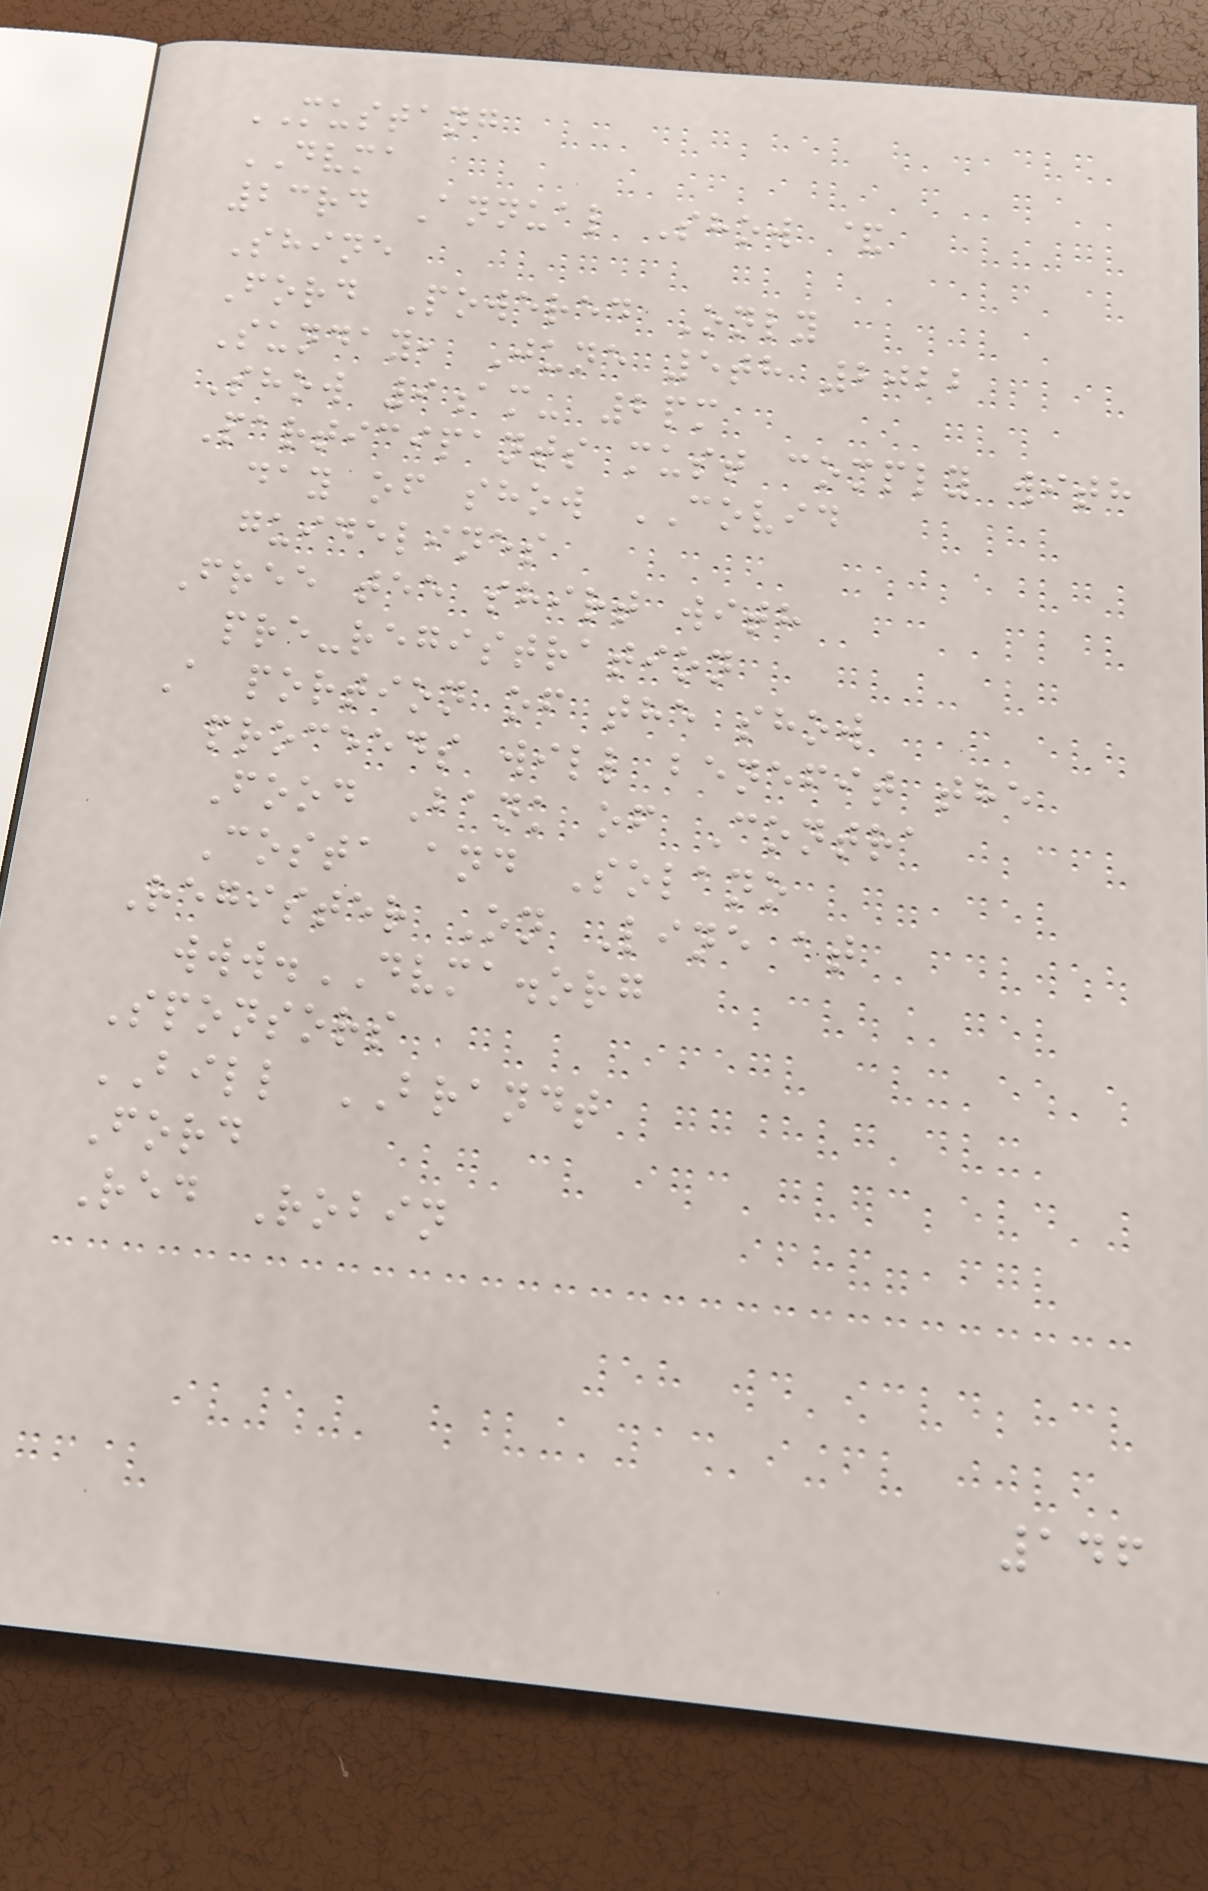MUSTANG
DVMA
23rd Annual Show &
Shine
Ford Powered Only
Sunday, June 5th 2022
Show 9am- 2pm
Participants must comply with
day of show COVID
guidelines
Free tee shirt with
pre-registration
A portion of the show
proceeds will benefit the
Food Bank of Contra
Costa and Solano
Register On Line at
www.DVMA.org
Sponsors
BILL BRANDT
Ford
Red Robin
146
